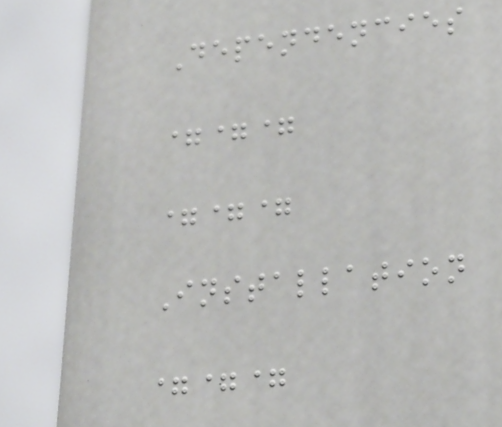Dependencies
===
===
Installation
===
